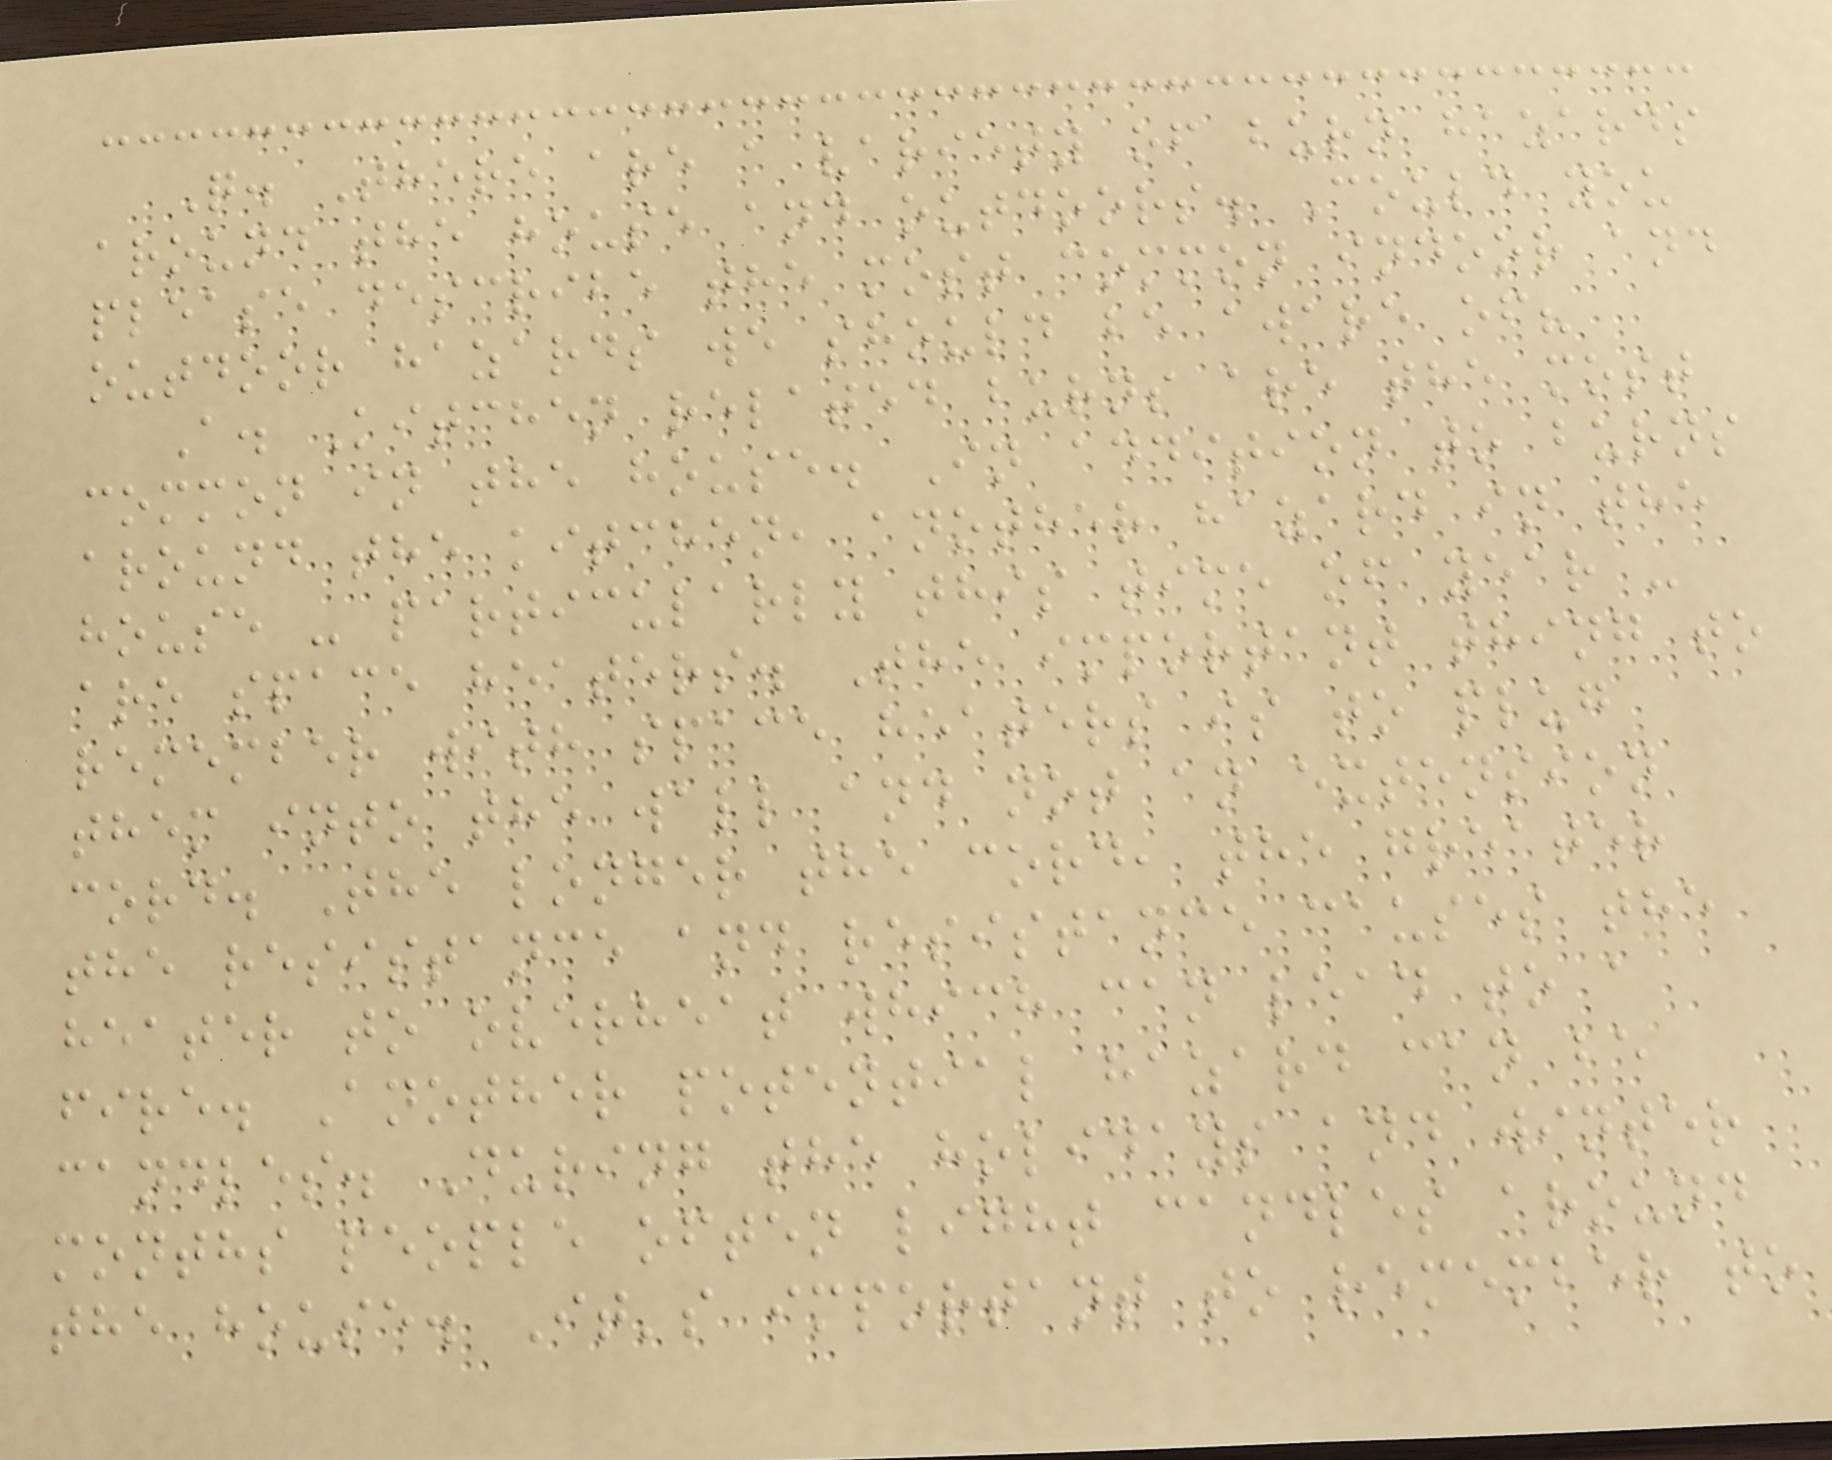Q. There are a variety of burn hazards
around the house and outdoors. Could you
please describe the most common indoor and
outdoor hazards we should be aware of?
A. Kitchen related burns are the most
common in the house. In addition to burns
around the kitchen, another hazard in the
house - particularly this time of year -
are space heaters. The important thing to
remember with space heaters is to plug
them into the wall and not an extension
cord. The longer the cord, the greater
the resistance and resistance causes the
heater to overheat which can lead to a
fire. Another potential hazard can be
candles. During the holidays and winter
months people often light candles around
the house. It's important to remember to
